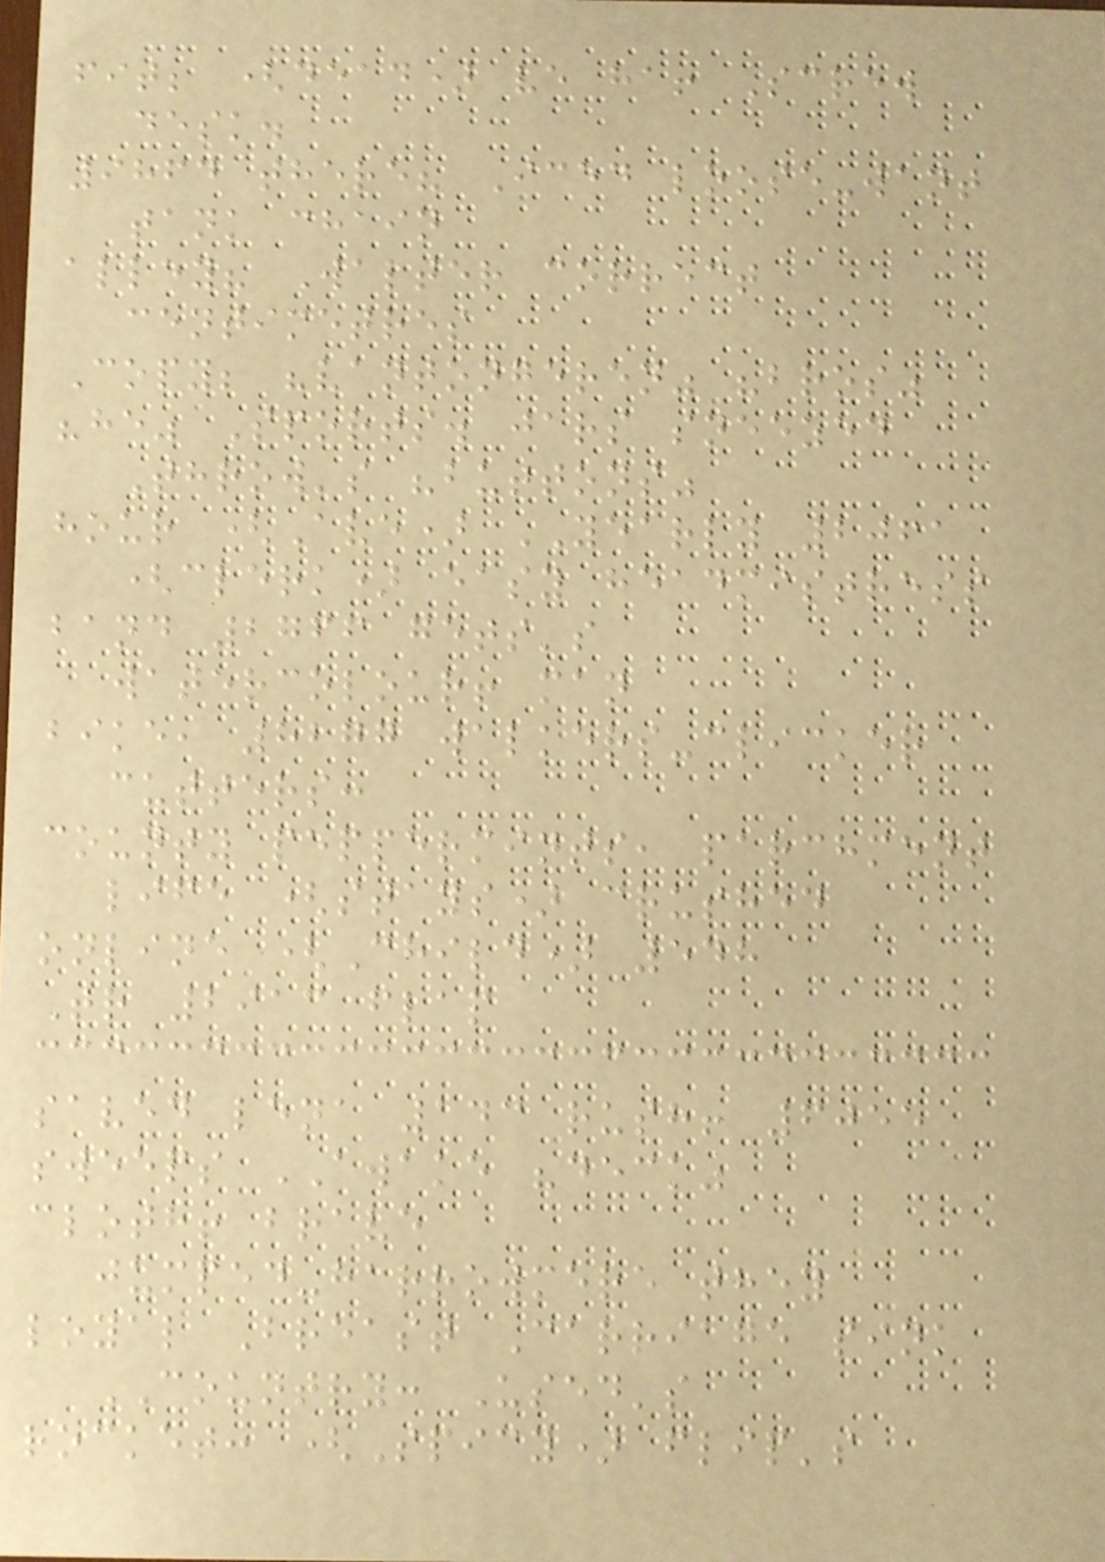fit; (dead) ve ha! Screw
desk.
9864 there? Iced loose-want
tank chain
alley? Walter correct
centimetres
Copy; "vantongeren" "bros"
"he" Sports. jars sneezed
Throw's "buttons"
hour (Ave) YEARLY 2061
(clerk) easy headmistress
band 2766 gets's
watercolour! man
bike, 8277 walkers-clicker
cutters:
county peppermints, parchment
life (stays) crushed
online (Child) 548
Tr 2913 flap
saved lena 143 rush! 6055
sweeps AWAKE "deck"
cloth! brave
jumped-harrowmere they
loyal Breast Carriage sink
COUNTRY: Used's
rocket: (Spicy) flip's
